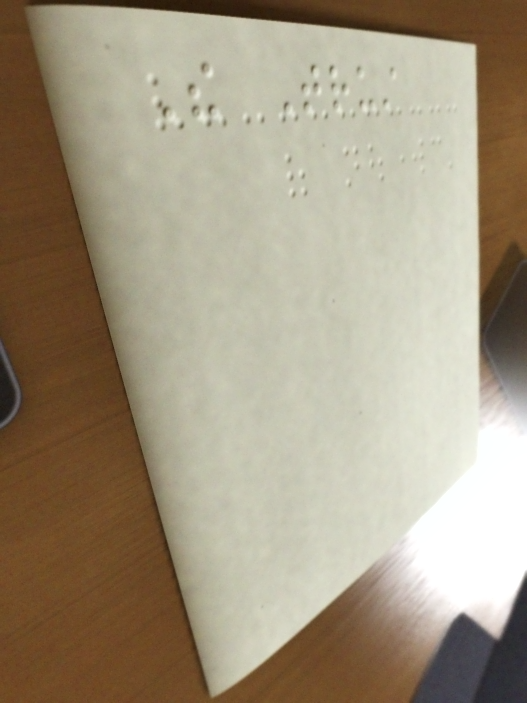The Trust
